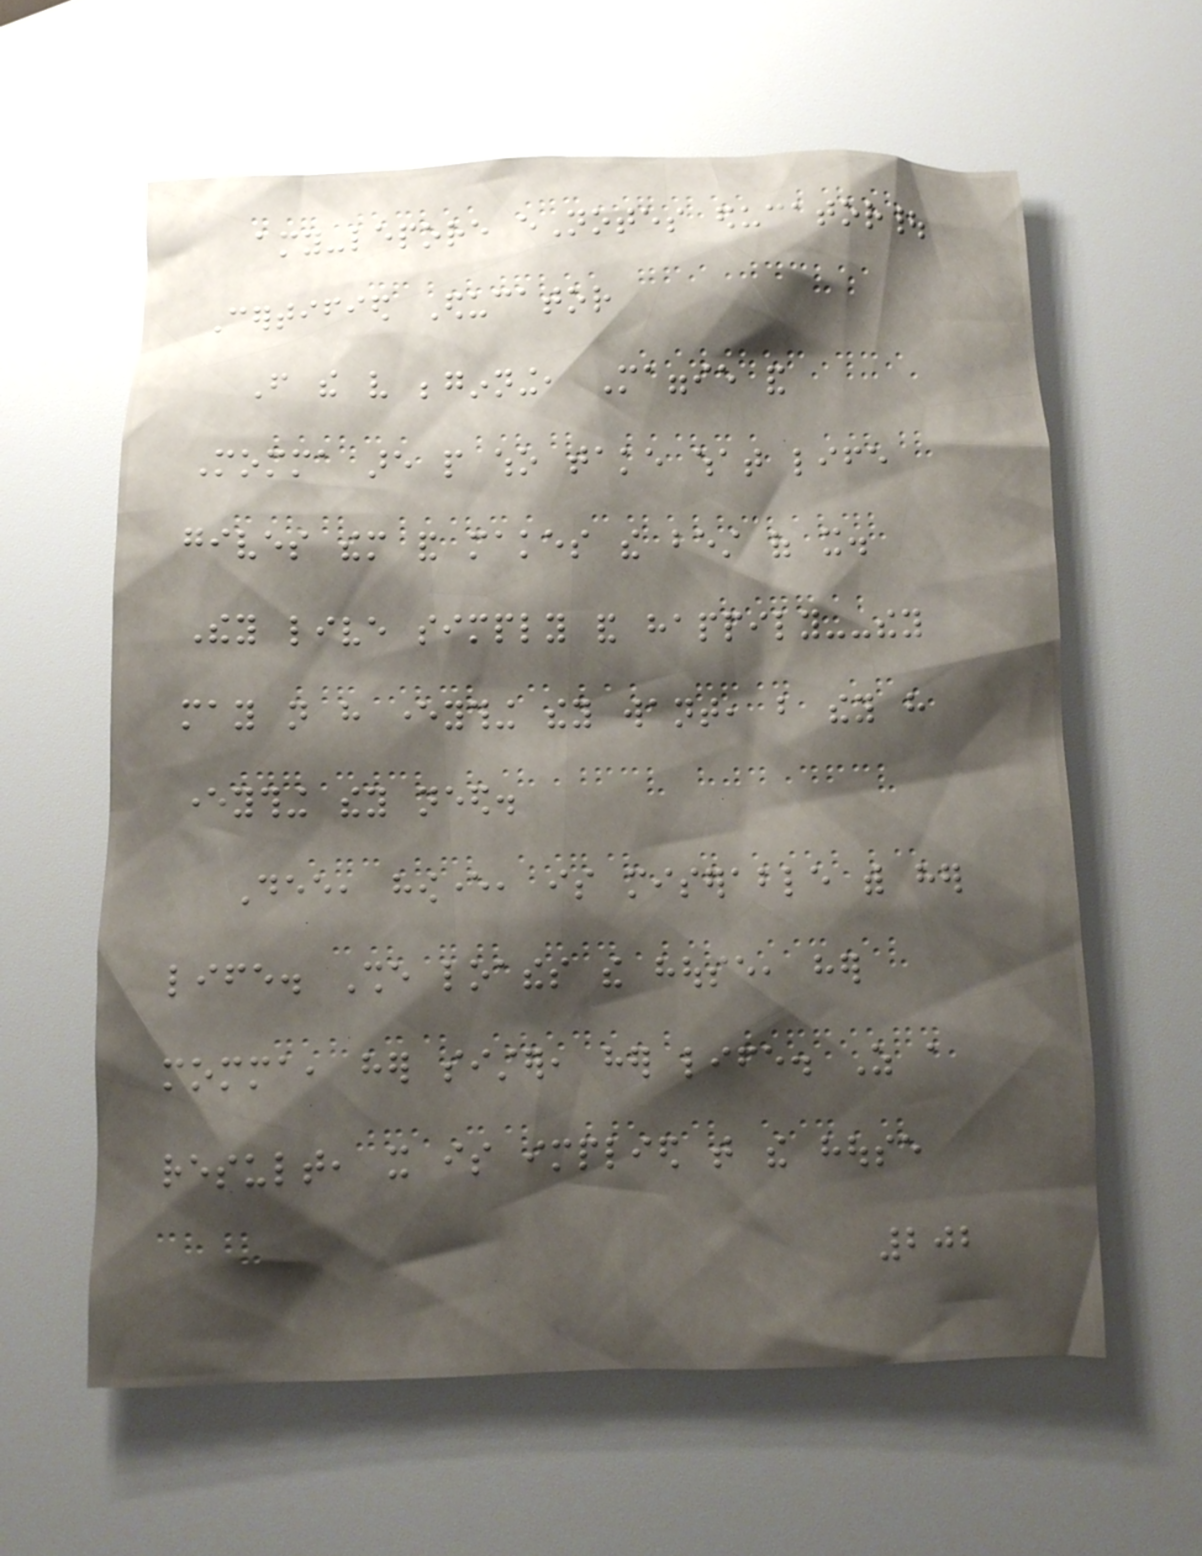amy-lepore eNotes educator|
Certified Educator
From the very beginning, Maggie and
Momma are people who take what life
gives them and makes the best of it.
They live simply and happily--they
may not have everything they want, but they have
everything they need.
Dee, however, is miserable with her
life. She loathes the house, her
momma, her sister, her life. As a
result, it is implied that the house
202
